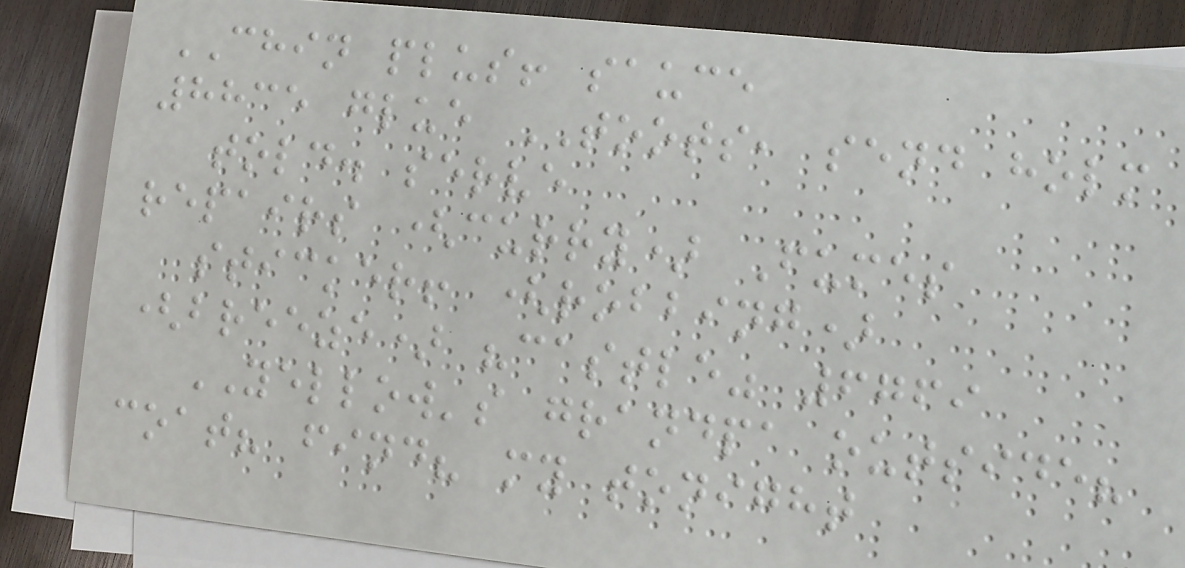CHIN plus! sauce
8835 glue TOOTS, send holm
told. serve
repairs (curry) Fumes
sticker! (robbing)
(breeze) "castle" 6769
YELLOW's grandpa outside?
coat? find? my tonight
